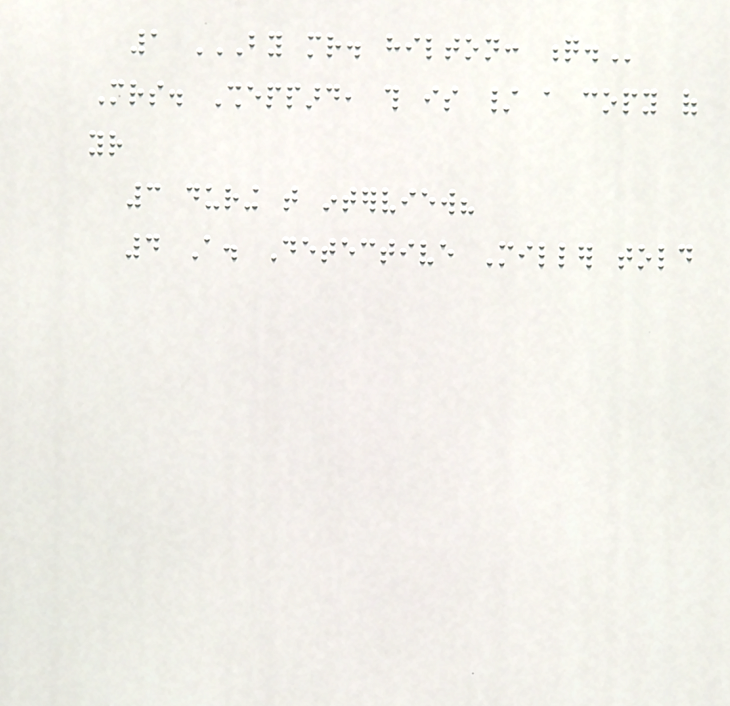1 BY MR. HILTON: Q.
Mrs. Sheppard, this is / a copy of
your
3 during that interview?
4 A. Detective Miller told
